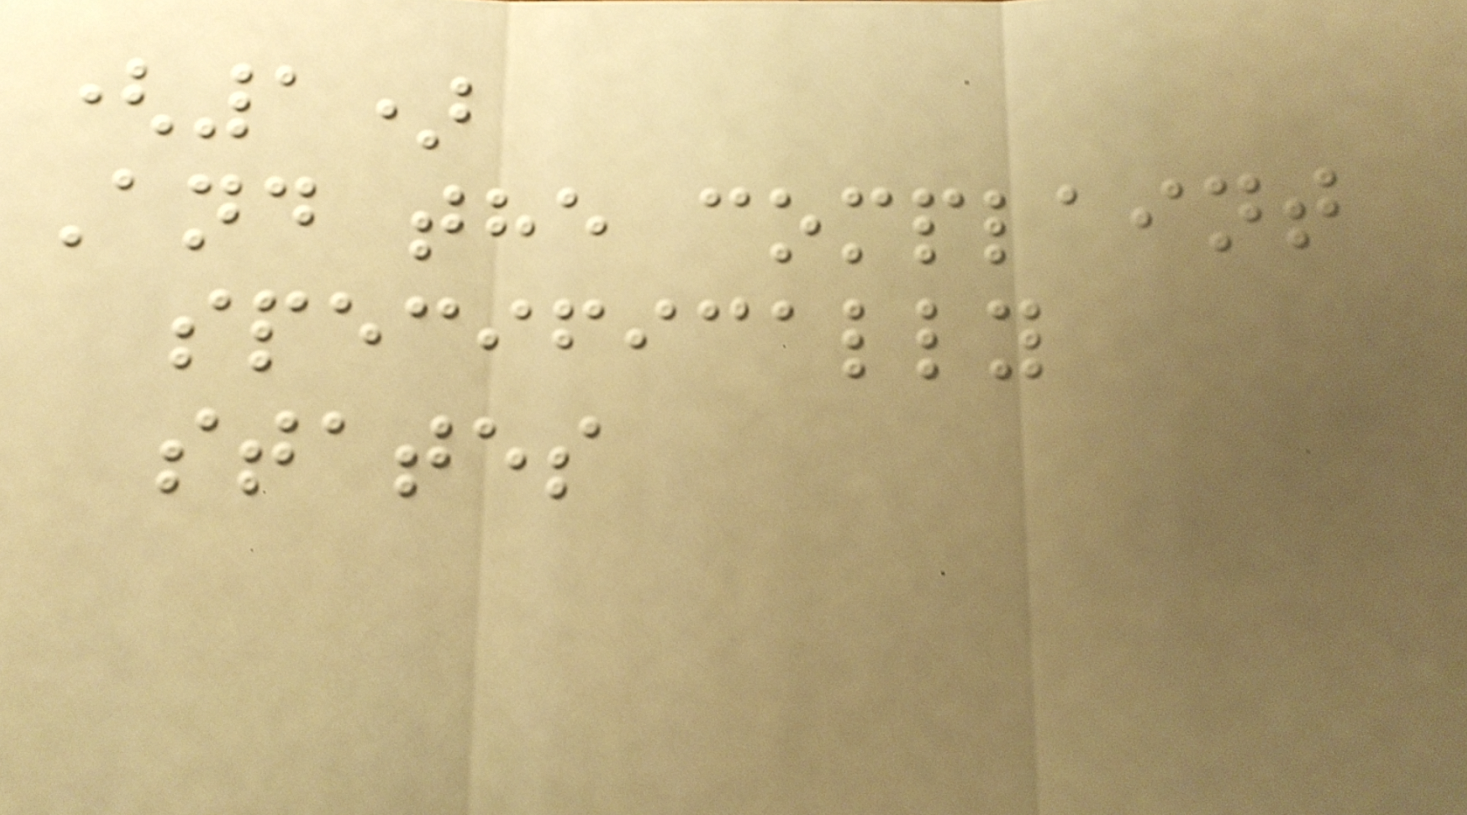(1)
And the complaint
specifically
states
